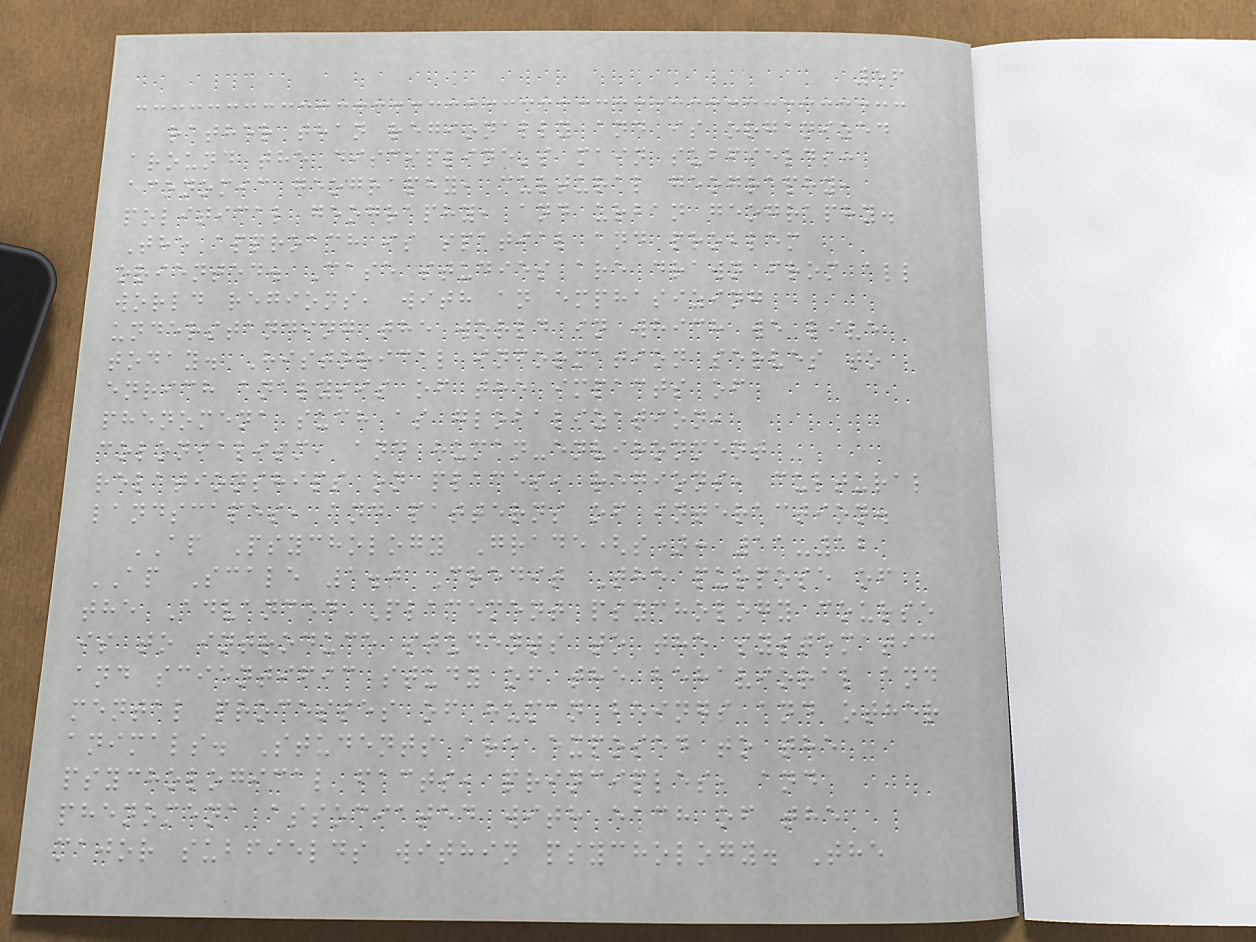56
rather than regionally and is organized
around the discipline's main subfields:
economic geography, cultural geography,
political geography, and urban geography.
The approach is spatial and problem
oriented. Case studies are drawn from all
world regions, with an emphasizing
understanding the world in which we live
today. Historical information serves to
enrich analysis of the impacts of
phenomena such as globalization,
colonialism, and human-environment
relationships on places, regions, cultural
landscapes, and patterns of interaction.
AP Psychology Grade(s): 11-12
AP Scale 1.0 Credit The purpose of
the Advanced Placement psychology course
is to introduce students to the systematic
and scientific study of the behavioral and
mental processes of human beings and other
animals. Students are exposed to the
psychological facts, principles, and
phenomena associated with each of the
major subfields within psychology. The
